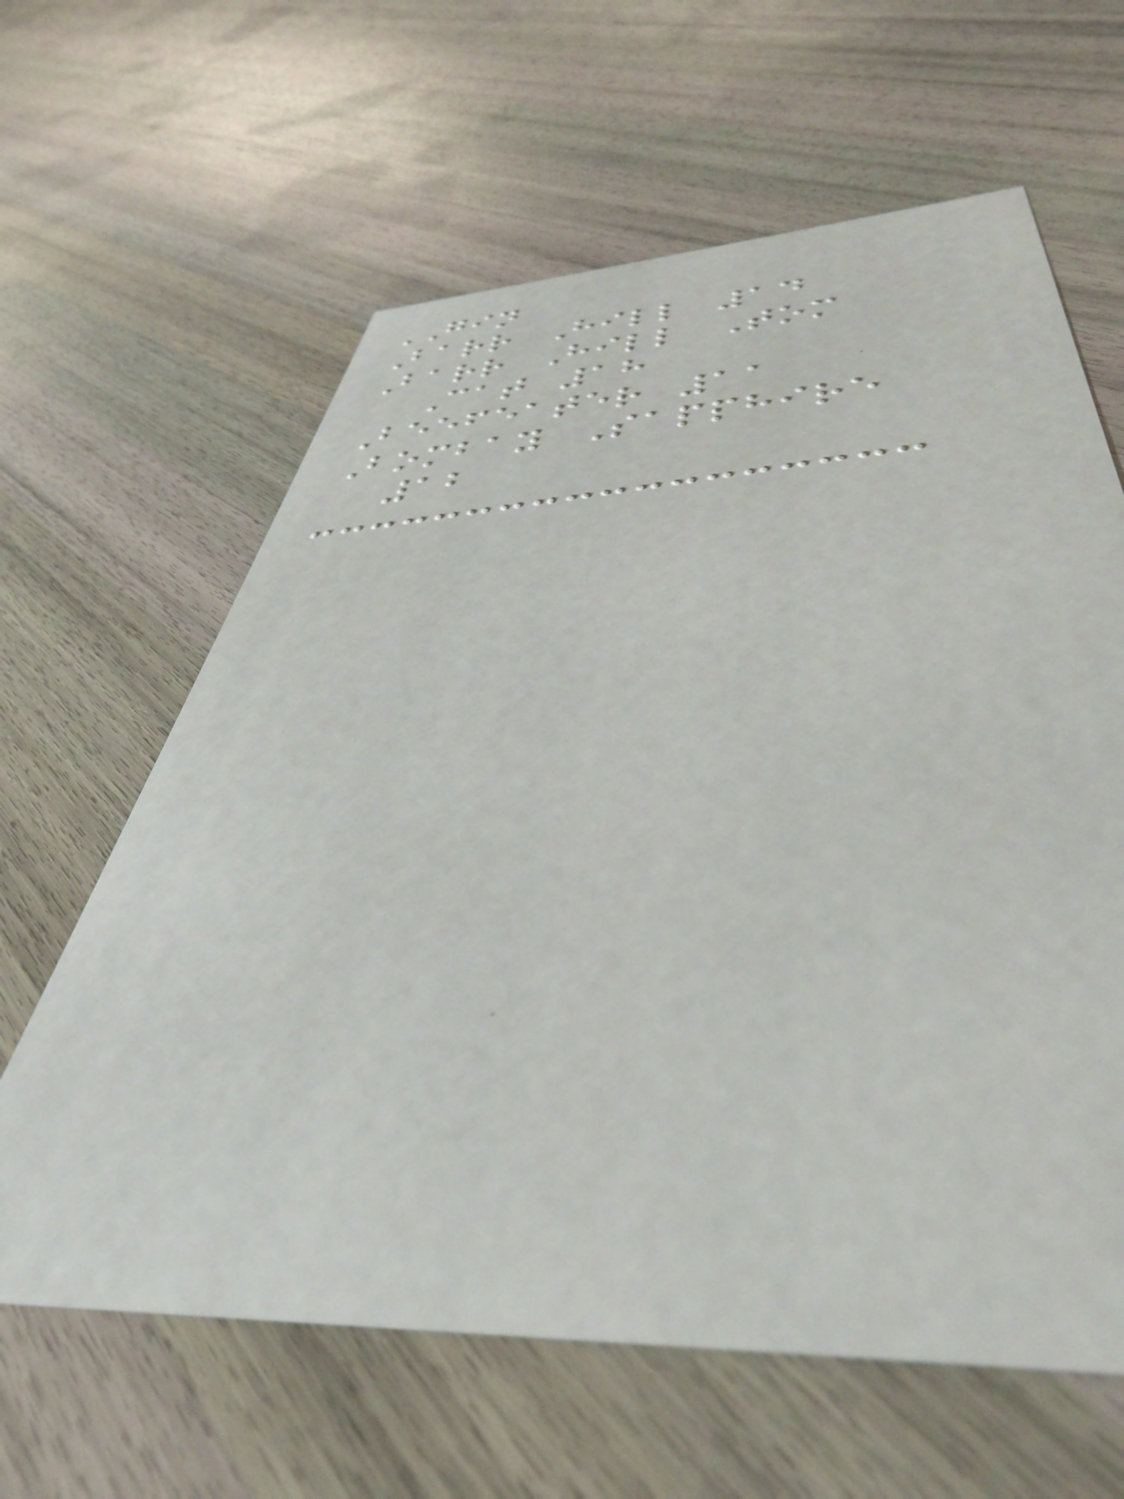GIN
Barr Hill 14
Barr Hill Tom
Cat 18
Beefeater 11
Bombay Sapphire
12
